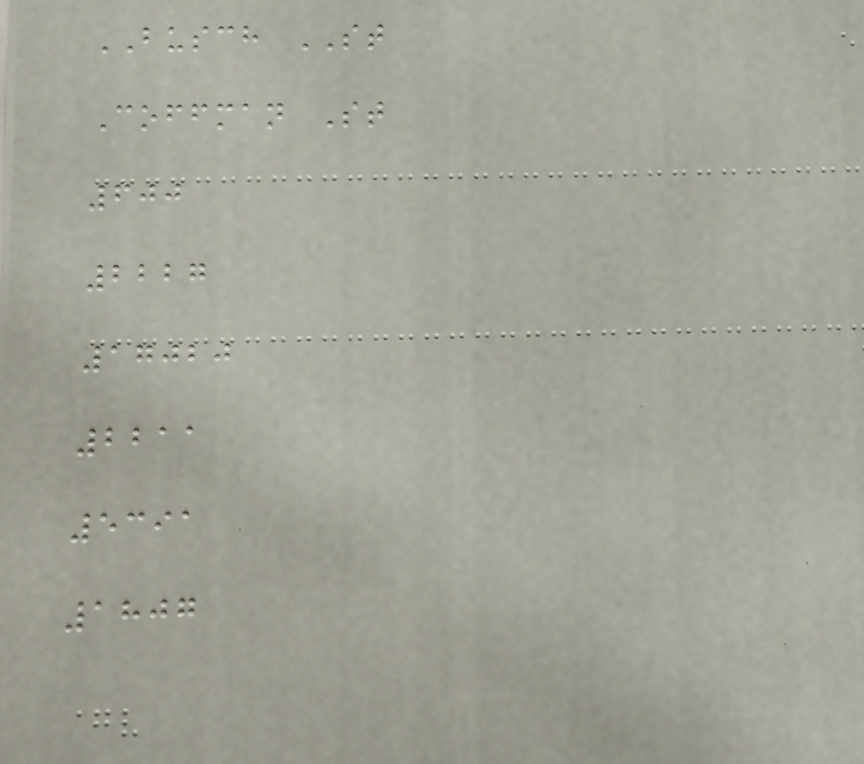BUSCH ST
Coffman St
600
2227
17020
2211
5391
1807
